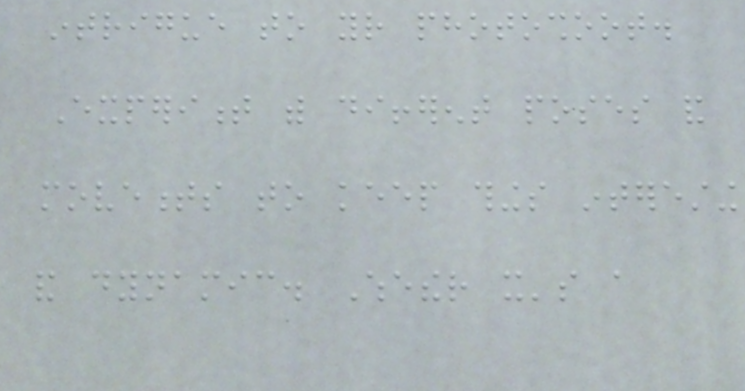intrigue to your photoshoot.
Experiment with different poses and
movements to keep things interesting
and dynamic. Whether it's a
